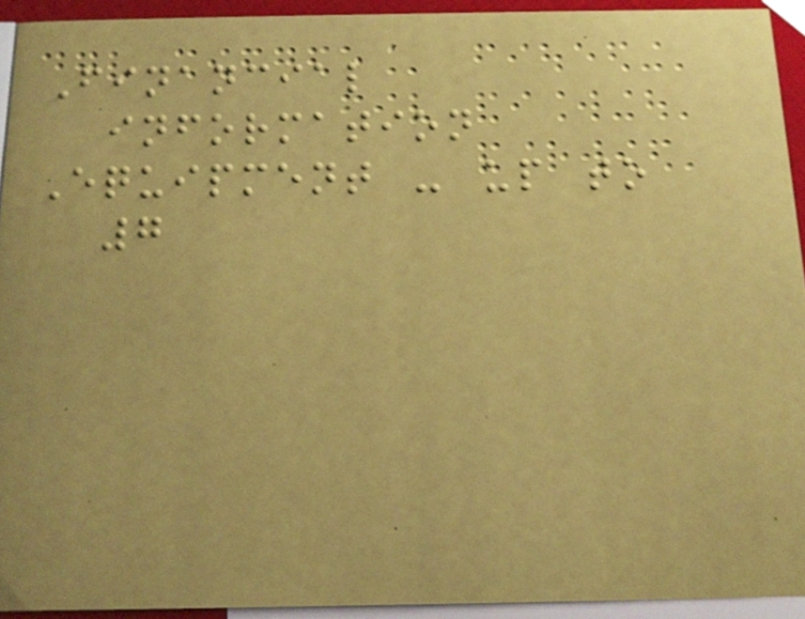Financial
information
Equipment - up to
7
